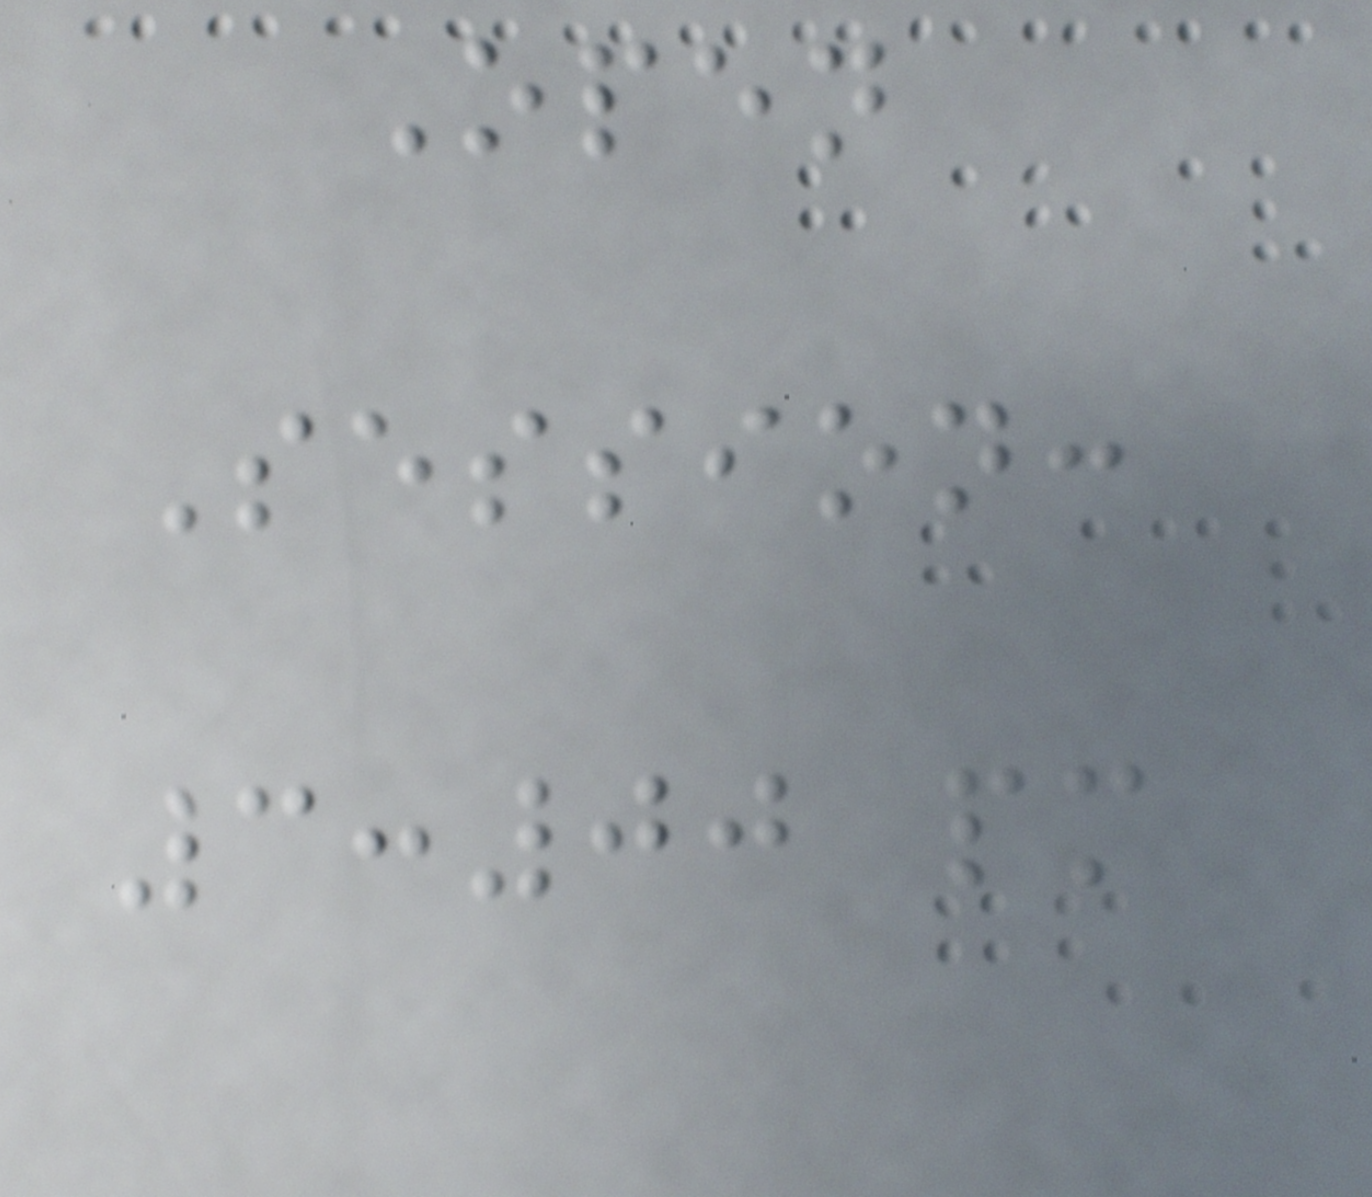Open
Session:
3:00 pm
